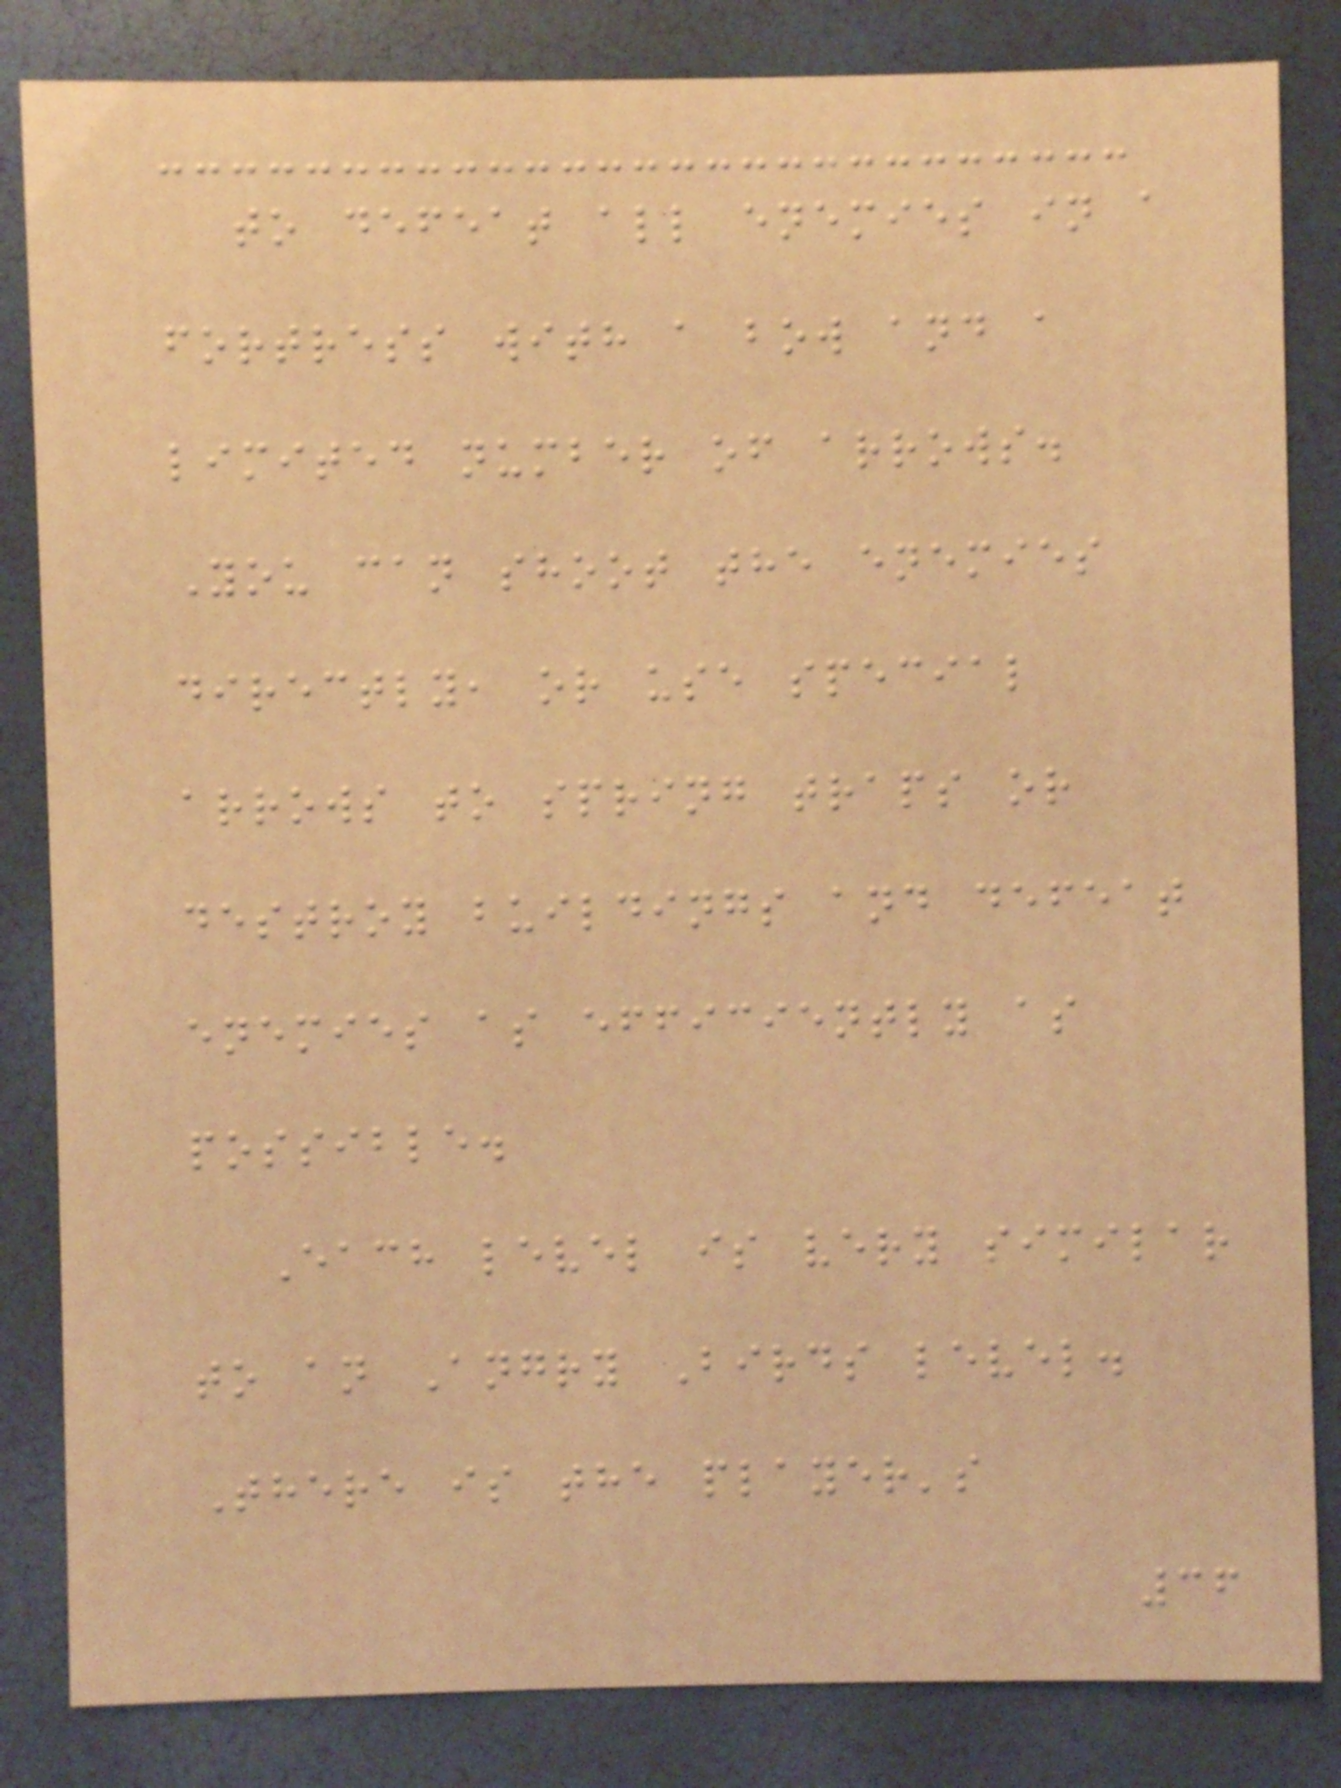to defeat all enemies in a
fortress with a bow and a
limited number of arrows.
You can shoot the enemies
directly, or use special
arrows to spring traps or
destroy buildings and defeat
enemies as efficiently as
possible.
Each level is very similar
to an Angry Birds level.
There is the player's
36
